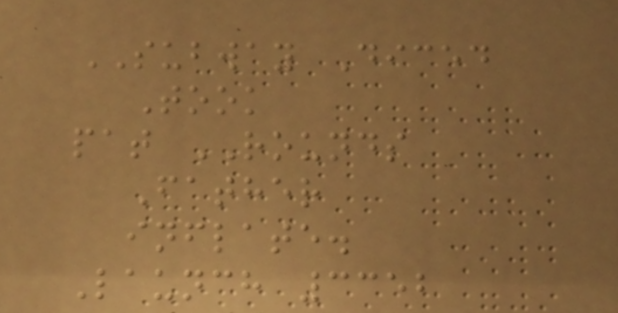SUBWAY Diced
Took
pat ROUNDS
Father
inflate.
Launch 3352
